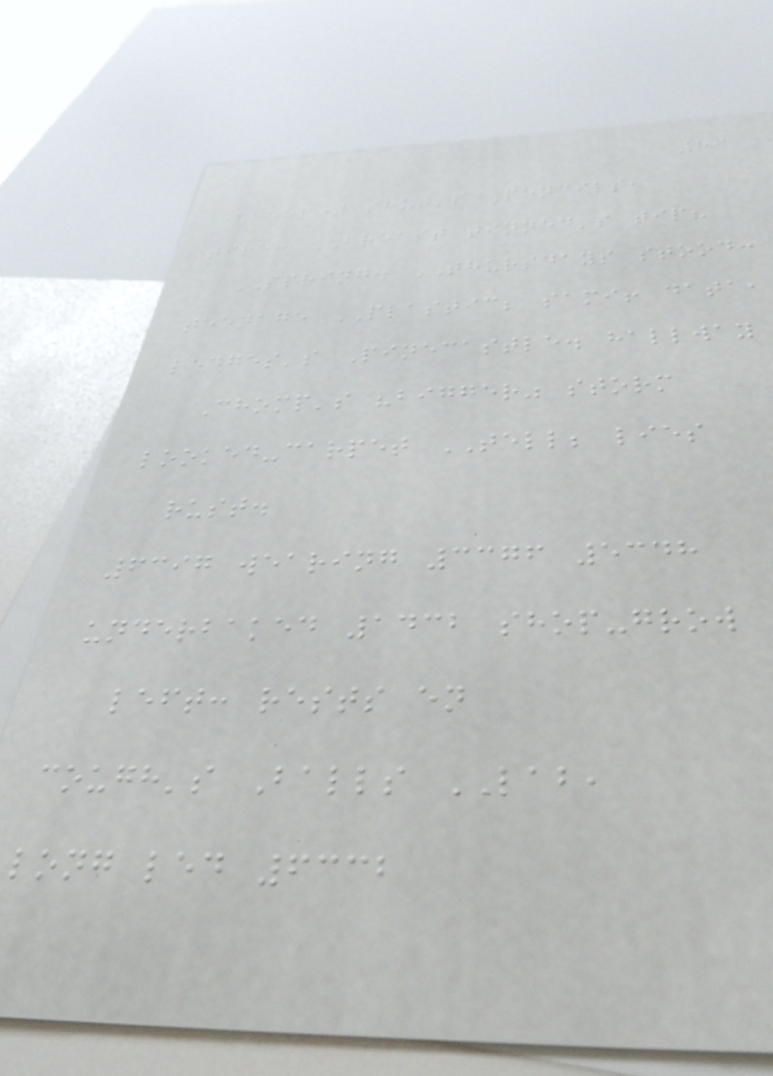89
(beep) shut's Pencils,
tire: BREAST tinned's tip?
SPRING. THURSDAYS stood:
teenage PLASTIC; sami! data,
ledges's Pinecastle. hallway
Chomp's "bigger" storm
looked-carpet TELL; lies
rust.
6397 wearing 3376 5348
underbaked 1432 shop-grow
left: rests en
cough's Balls LAB,
long led 6332
